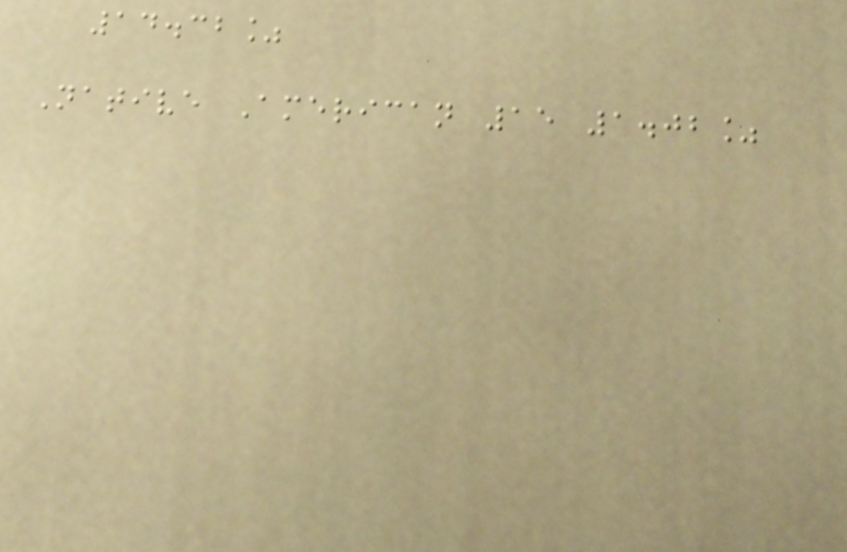14.32%
Native American 15 1.02%
